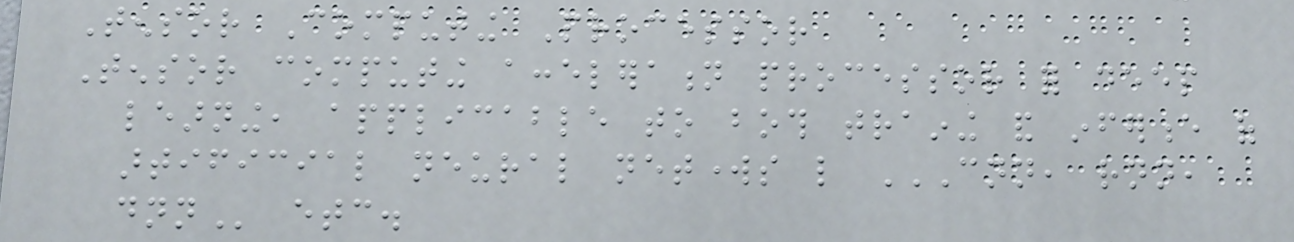Tensor Computing Processor
Tensor computing acceleration processor for deep
learning, applicable to both training and inference of
artificial neural networks like CNN, RNN,
DNN etc.
